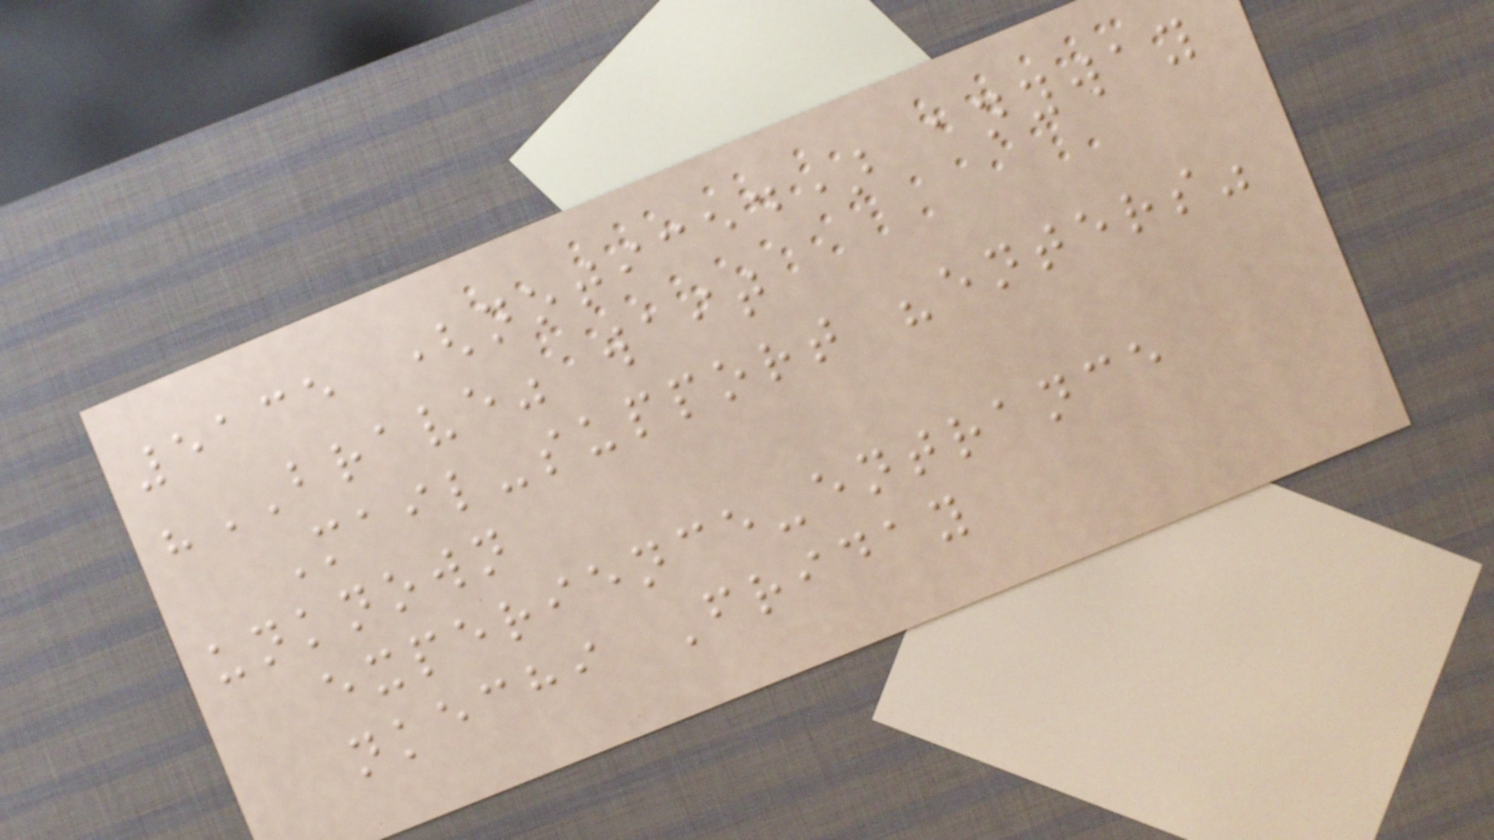5135 (noticed) anyway
"BRAVE" wait
Mail-support "enters"
unknown
experience-entrance
nkechi Friday
